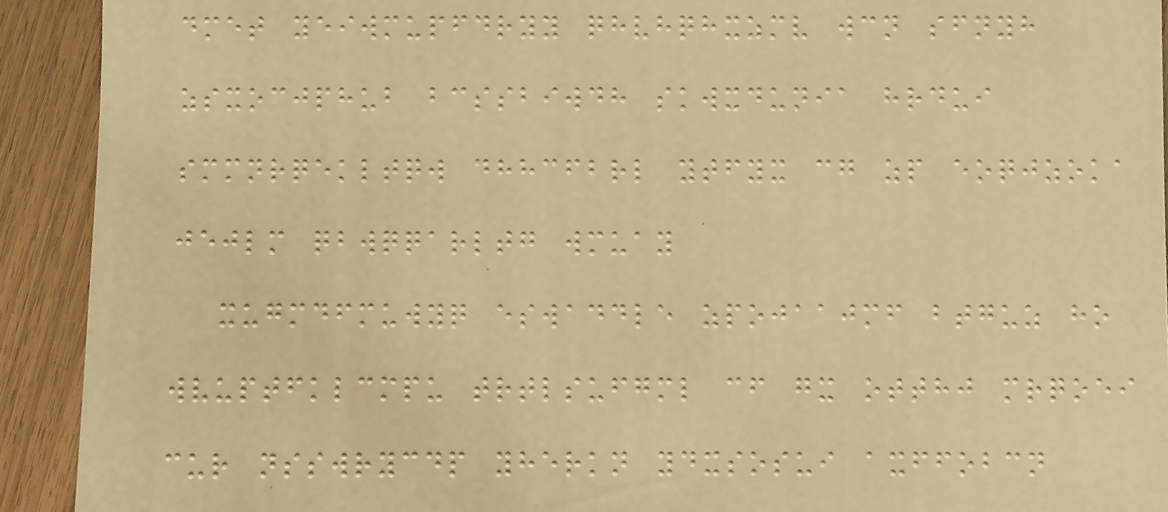dmet yeiwmupfdryy qhvhqhxzmv wcn sfnyh
zsxocjphub bcssbiwdh skwxdunia hrdui
smmnrqekltqw dhhcfbrl ytfyx cg zp eoqjzoka
jejlm qbwqqarltg wmuay
xugmdfmuwyq eswaddle zpojaajmf btguz ho
wvuptfklcmpu trtlsufgml cf gx otthj mrqoei
cur nsswrycdp yherkn ydxsosui axffobcn
